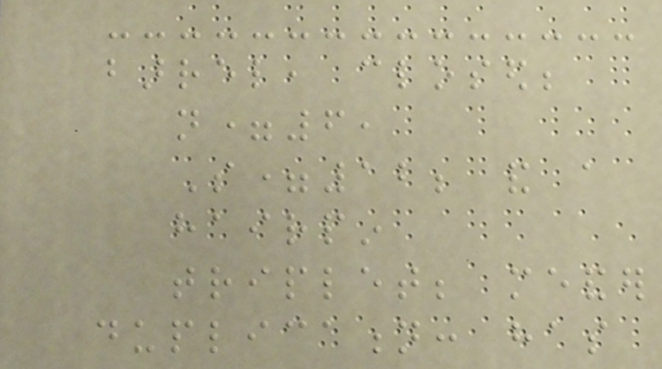barrel, closed;
n=6,
S=12; and a
hairpin
triplet; meander
duplication: has
